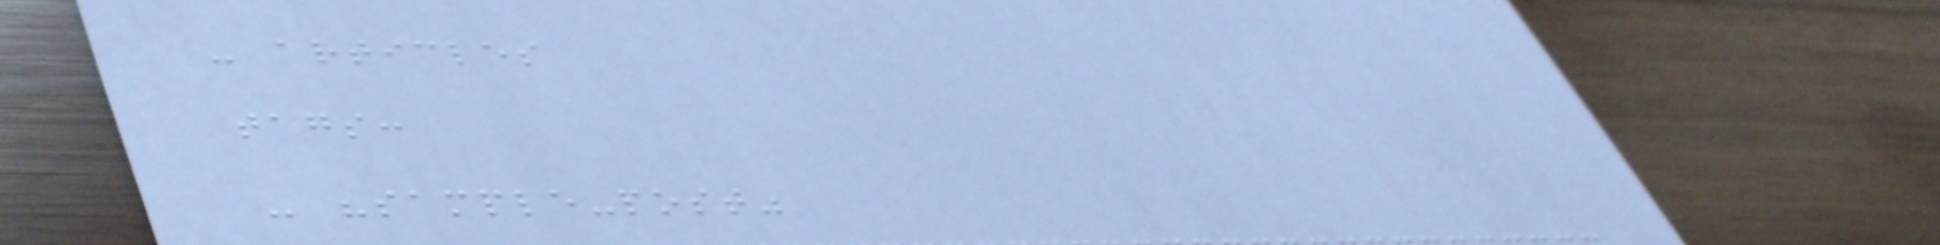- articles
tags:
- "sample-post"
